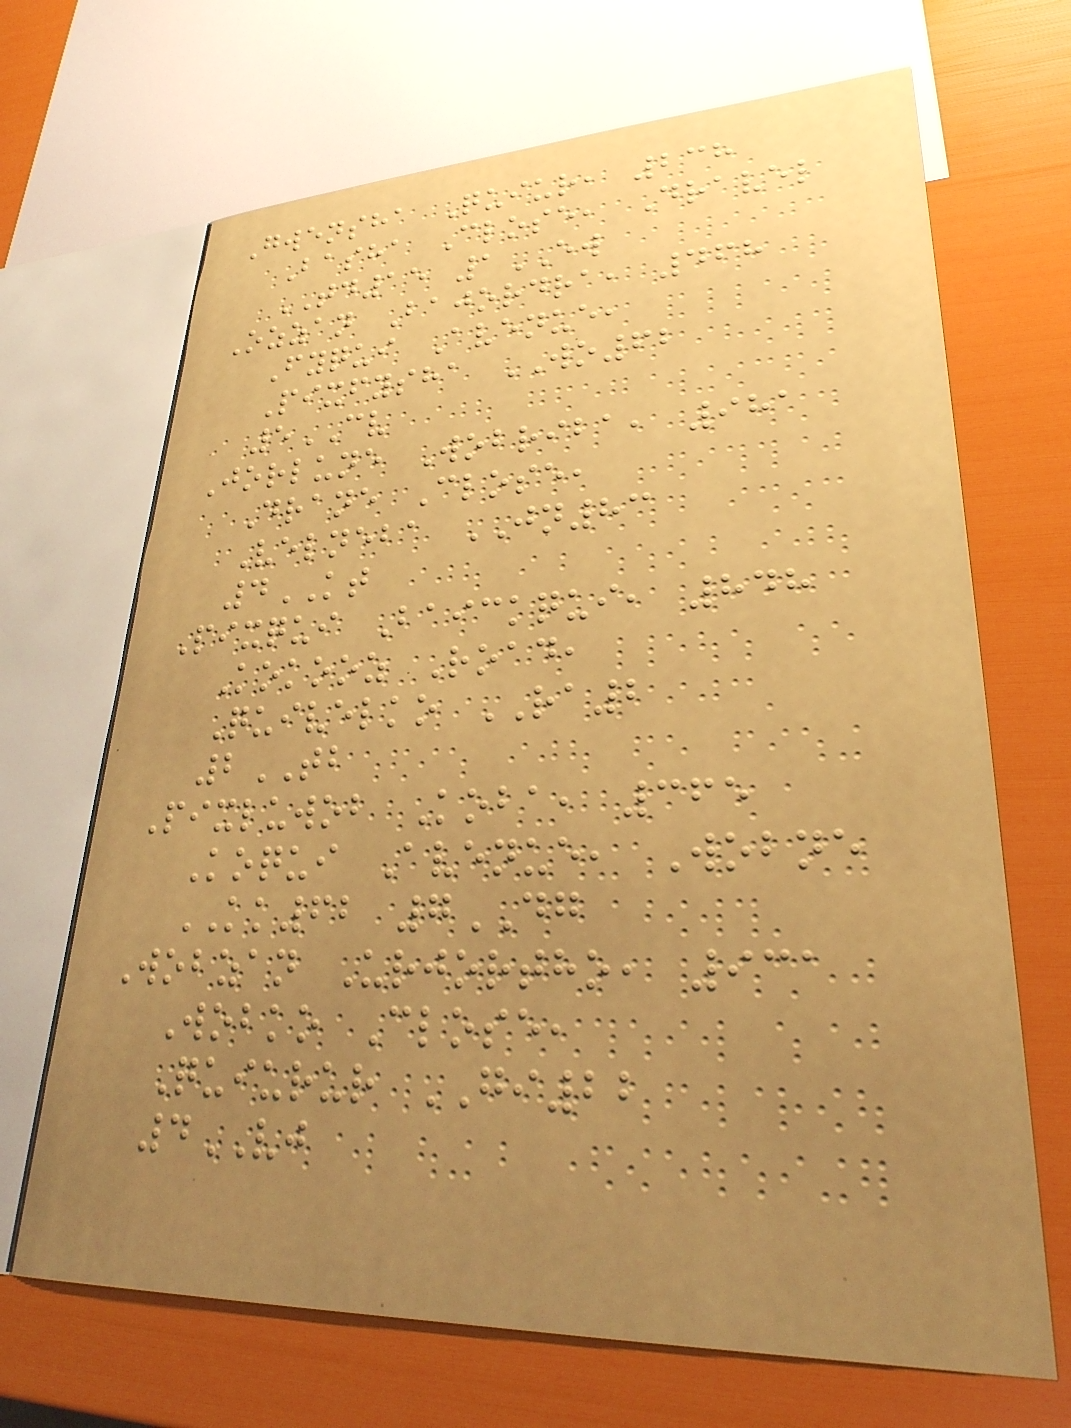Gwensha Quiur, 238
Basha Close, Dravel
TD15 1EW
Ozzan Bajordra, 468
Fyqui Avenue,
Pixfysha WO62
5CV
Jorlune Wobriba, 981
Drane Close,
Velneba JN83
4KT
Pixqui Baickqui, 848
Kokooz Road,
Quivelko RA2
2TB
Pixluwob Koba, 365
Koqui Avenue, Wobne
KK62 7DG
Wobzan Urjortho, 931
Wobko Close,
Quiurur GI22
4VJ
